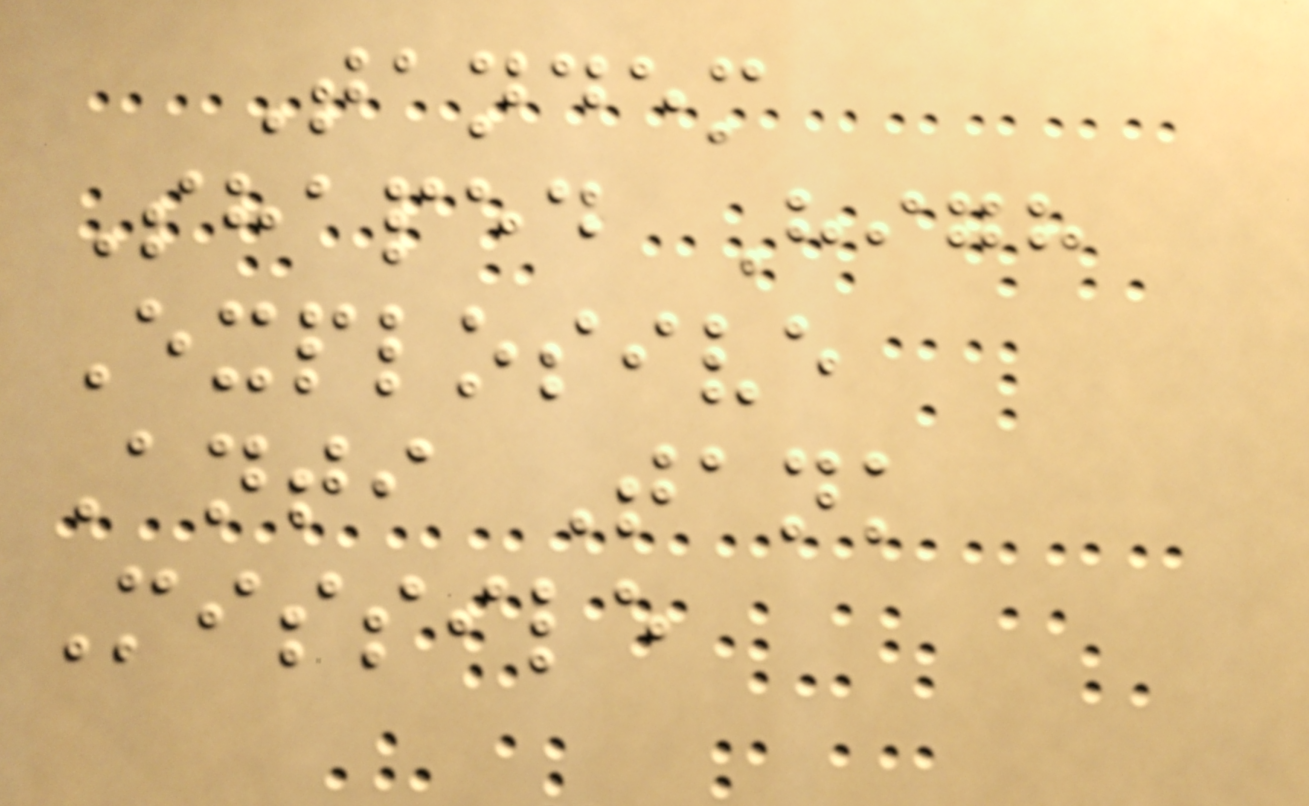Tandem
Shaped High
Explosive
Anti Tank
Missile
